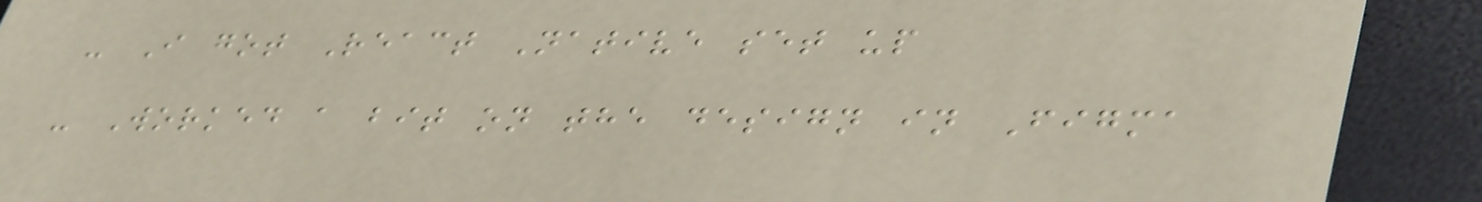- I got React Native set up
- Worked a bit on the design in Figma
